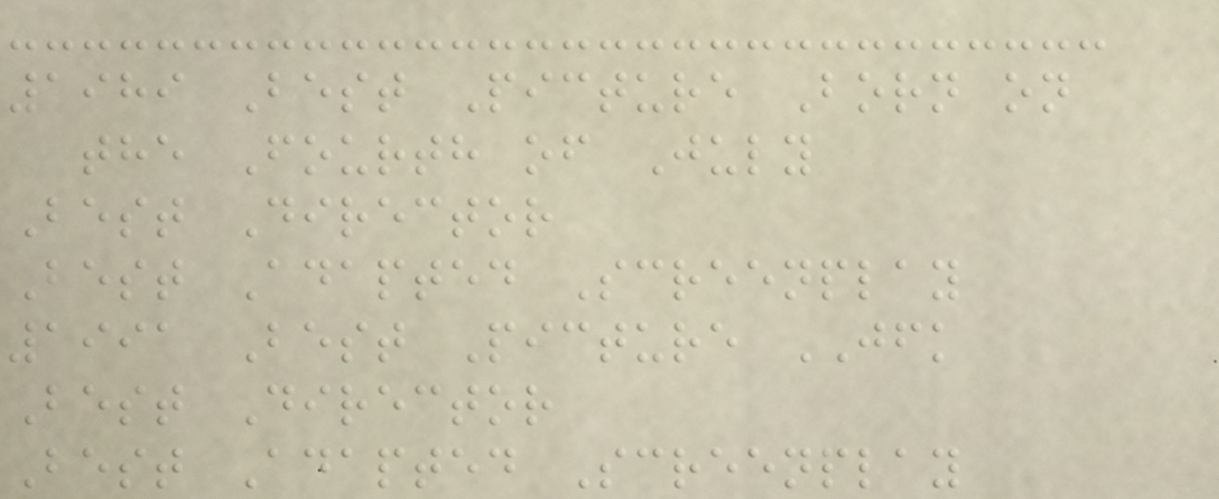1989 Best Picture Born on
the Fourth of July
Best Director
Best Adapted Screenplay
1991 Best Picture JFK
Best Director
Best Adapted Screenplay
